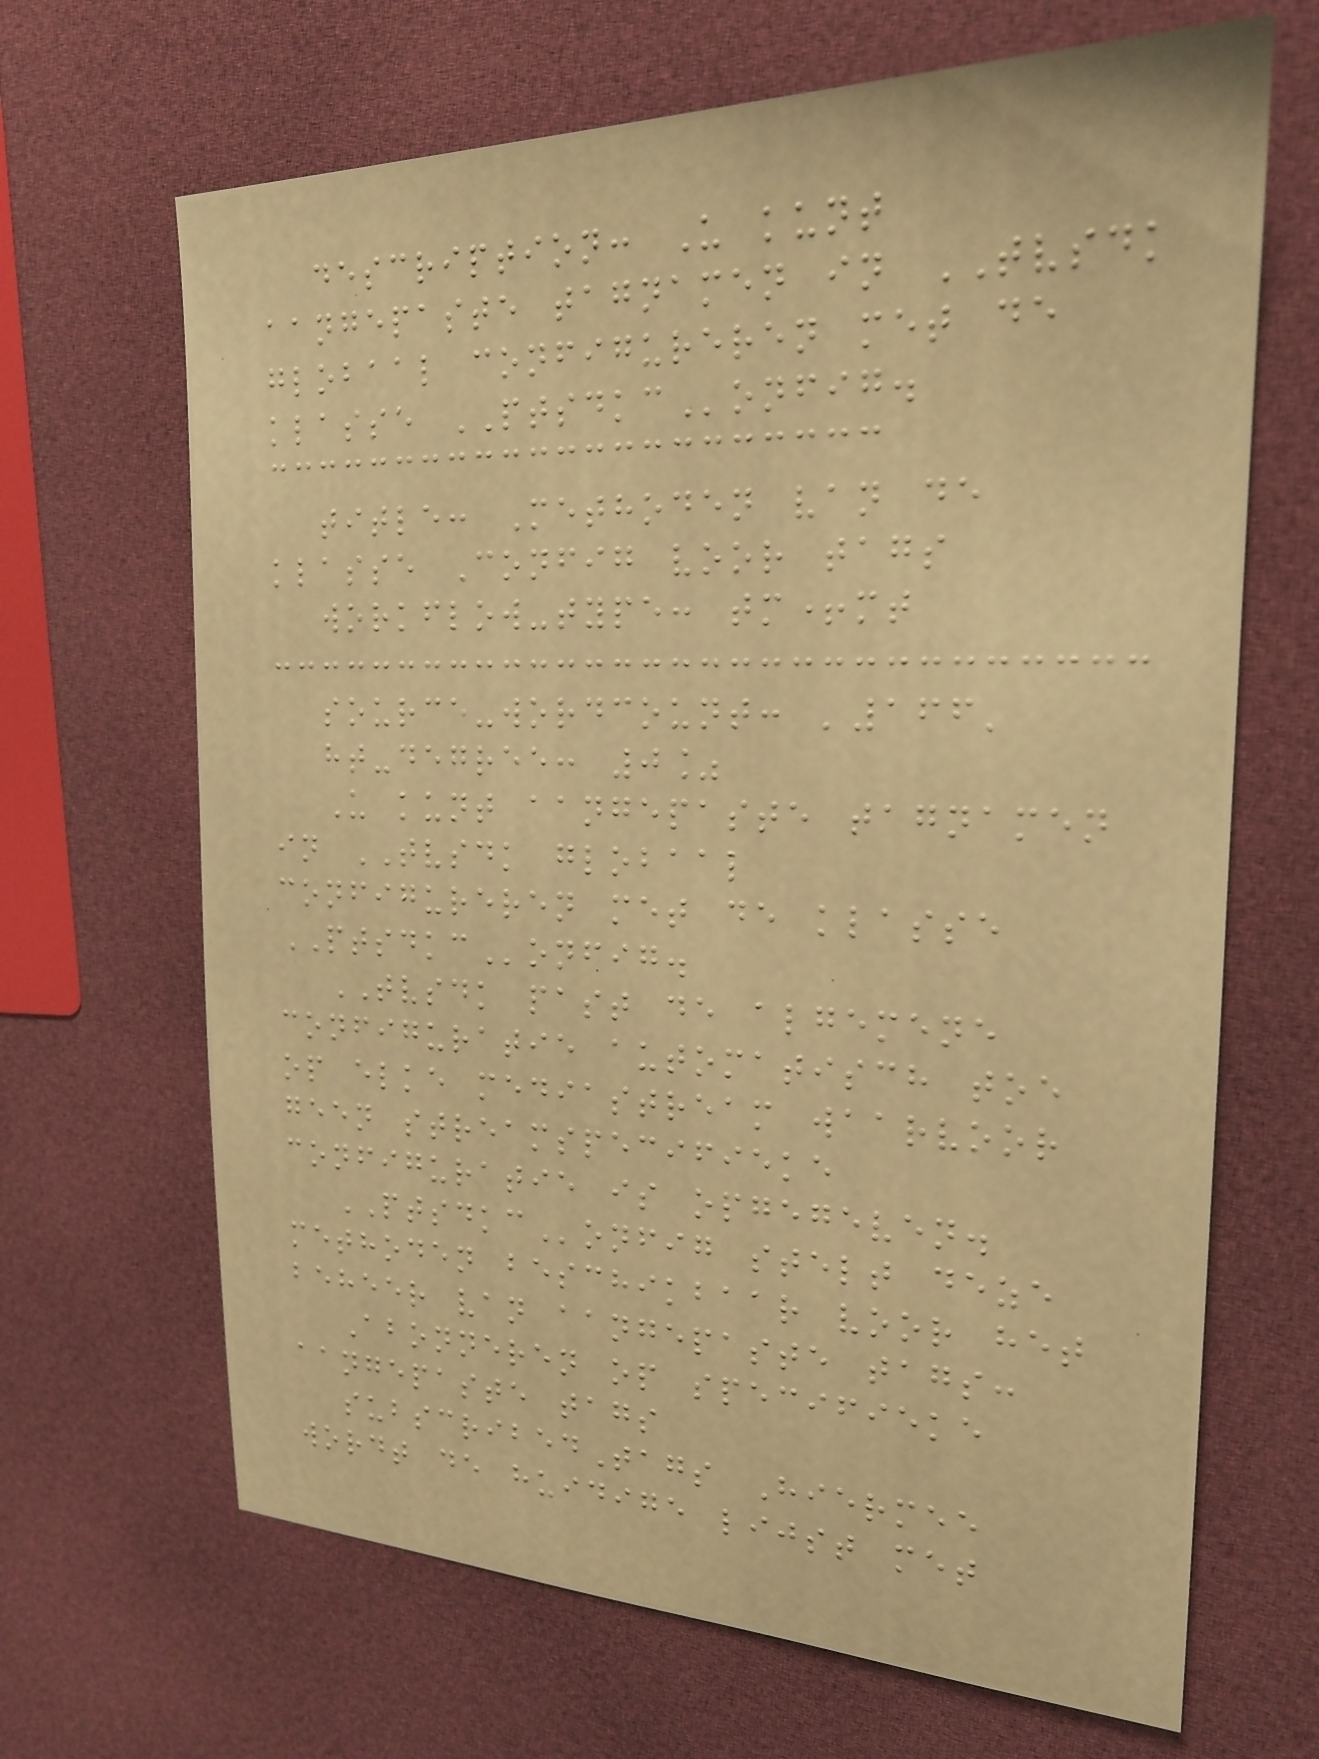description: U kunt
aangepaste tagnamen in TVSDK
globaal configureren met de
klasse PTSDKConfig.
title: Methoden van de
klasse Config voor tags
workflow-type: tm+mt
source-wordcount: '166'
ht-degree: 0%
U kunt aangepaste tagnamen
in TVSDK globaal
configureren met de klasse
PTSDKConfig.
TVSDK past de algemene
configuratie automatisch toe
op elke mediastream waarvoor
geen streamspecifieke
configuratie is opgegeven.
PTSDKConfig stelt deze
methoden beschikbaar voor het
beheer van aangepaste tags:
Abonneren op specifieke
aangepaste tags
subscribedTags Hiermee
wordt de huidige lijst met
